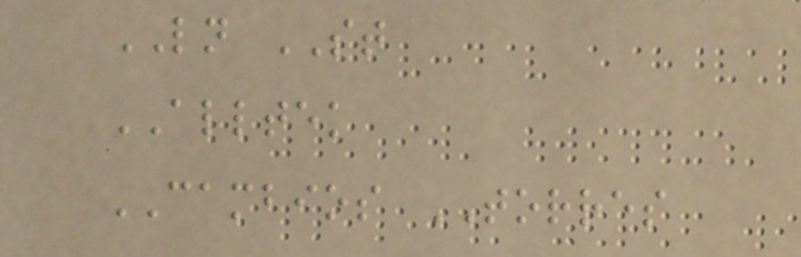LN ST
ALLTEK
CAMBIOS TORRES
